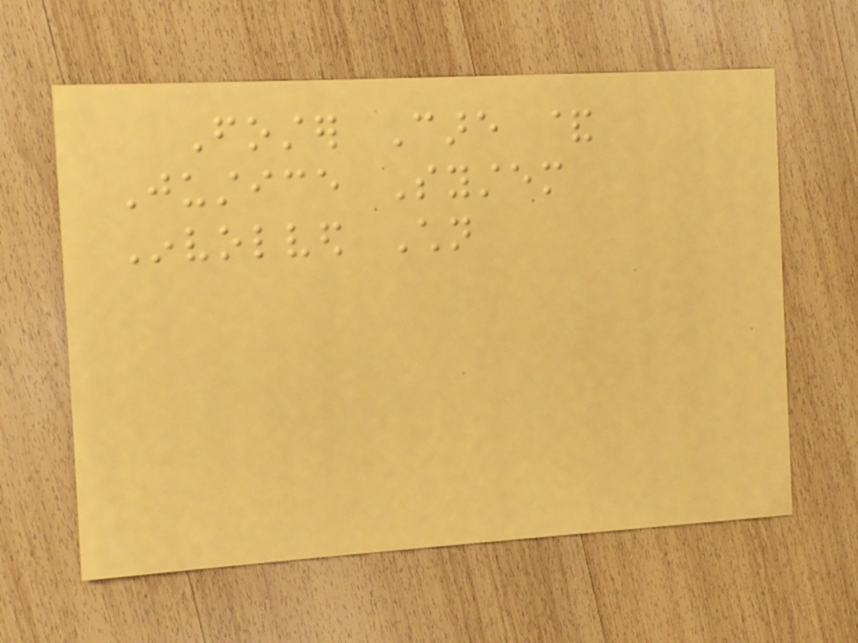Foster Care &
Justice System
Involved Children
